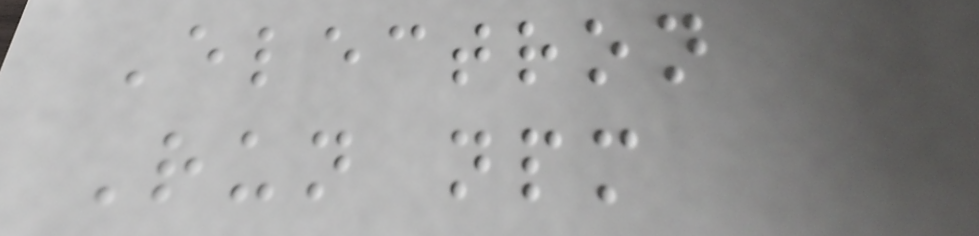Electron
Run npm
